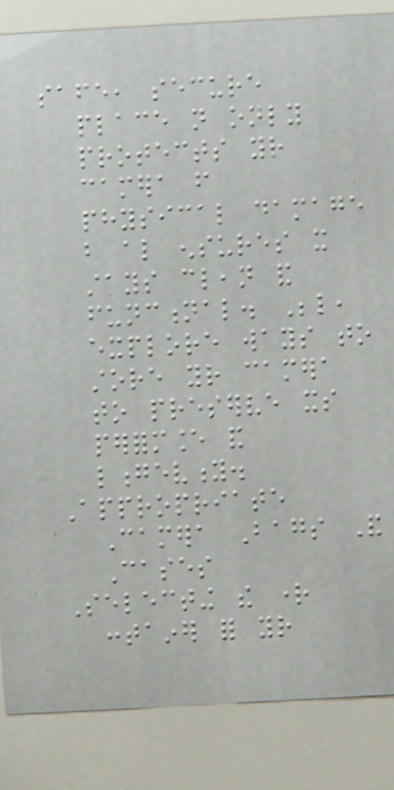safe, secure
place not only
protects your
camera from
physical damage
but also ensures it
stays clean and
functional. Below,
explore ways to
store your camera
to preserve its
performance and
longevity.
Appropriate
Camera Bags And
Cases
Selecting the right
container for your
